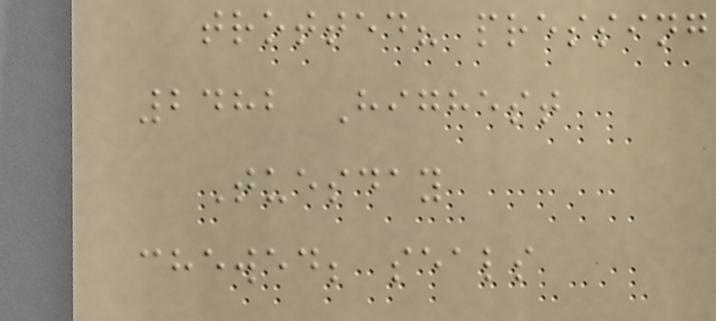trotted? pressing
2482 Highest
Tuesday
chewed; seals
